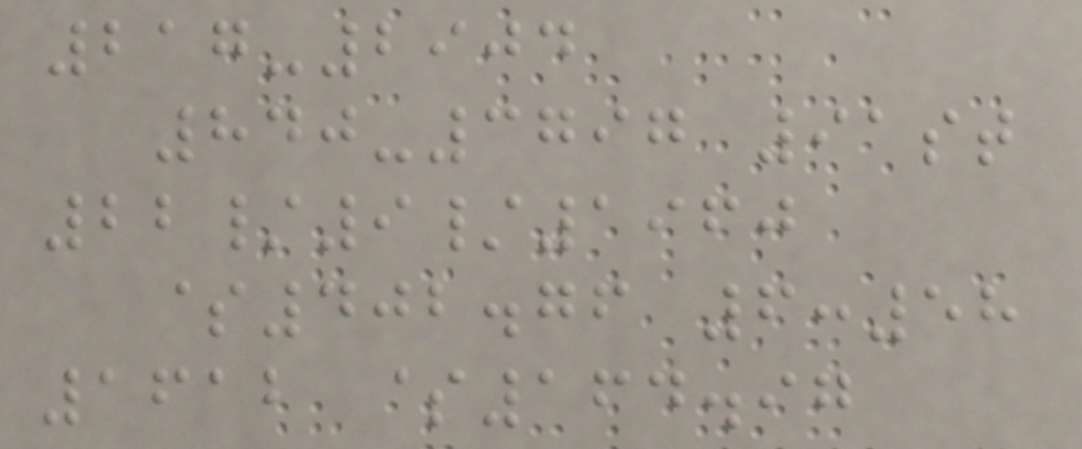217-2904
840-3797 91st
22/9/1960
$402.76 6:58
1612 $164.97
